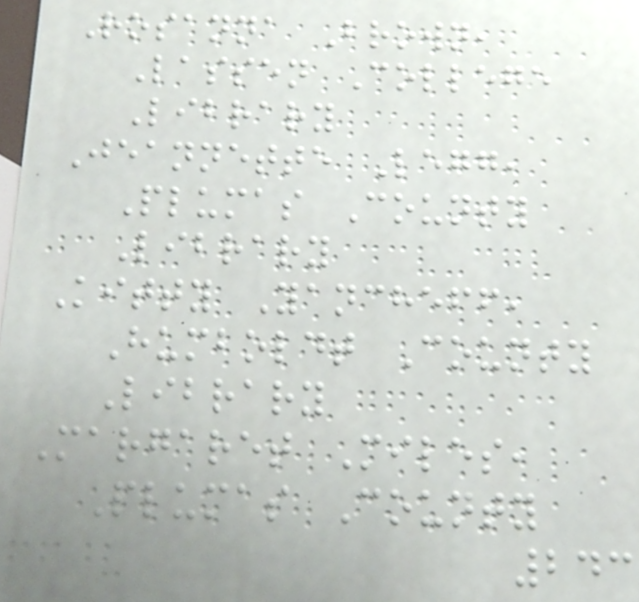Rosanna Brown,
Lassen College
Library
Jeannette Legg,
Plumas County
Library
Kitty Yancheff,
Humboldt County
Library
Margaret Miles,
Plumas County
243
